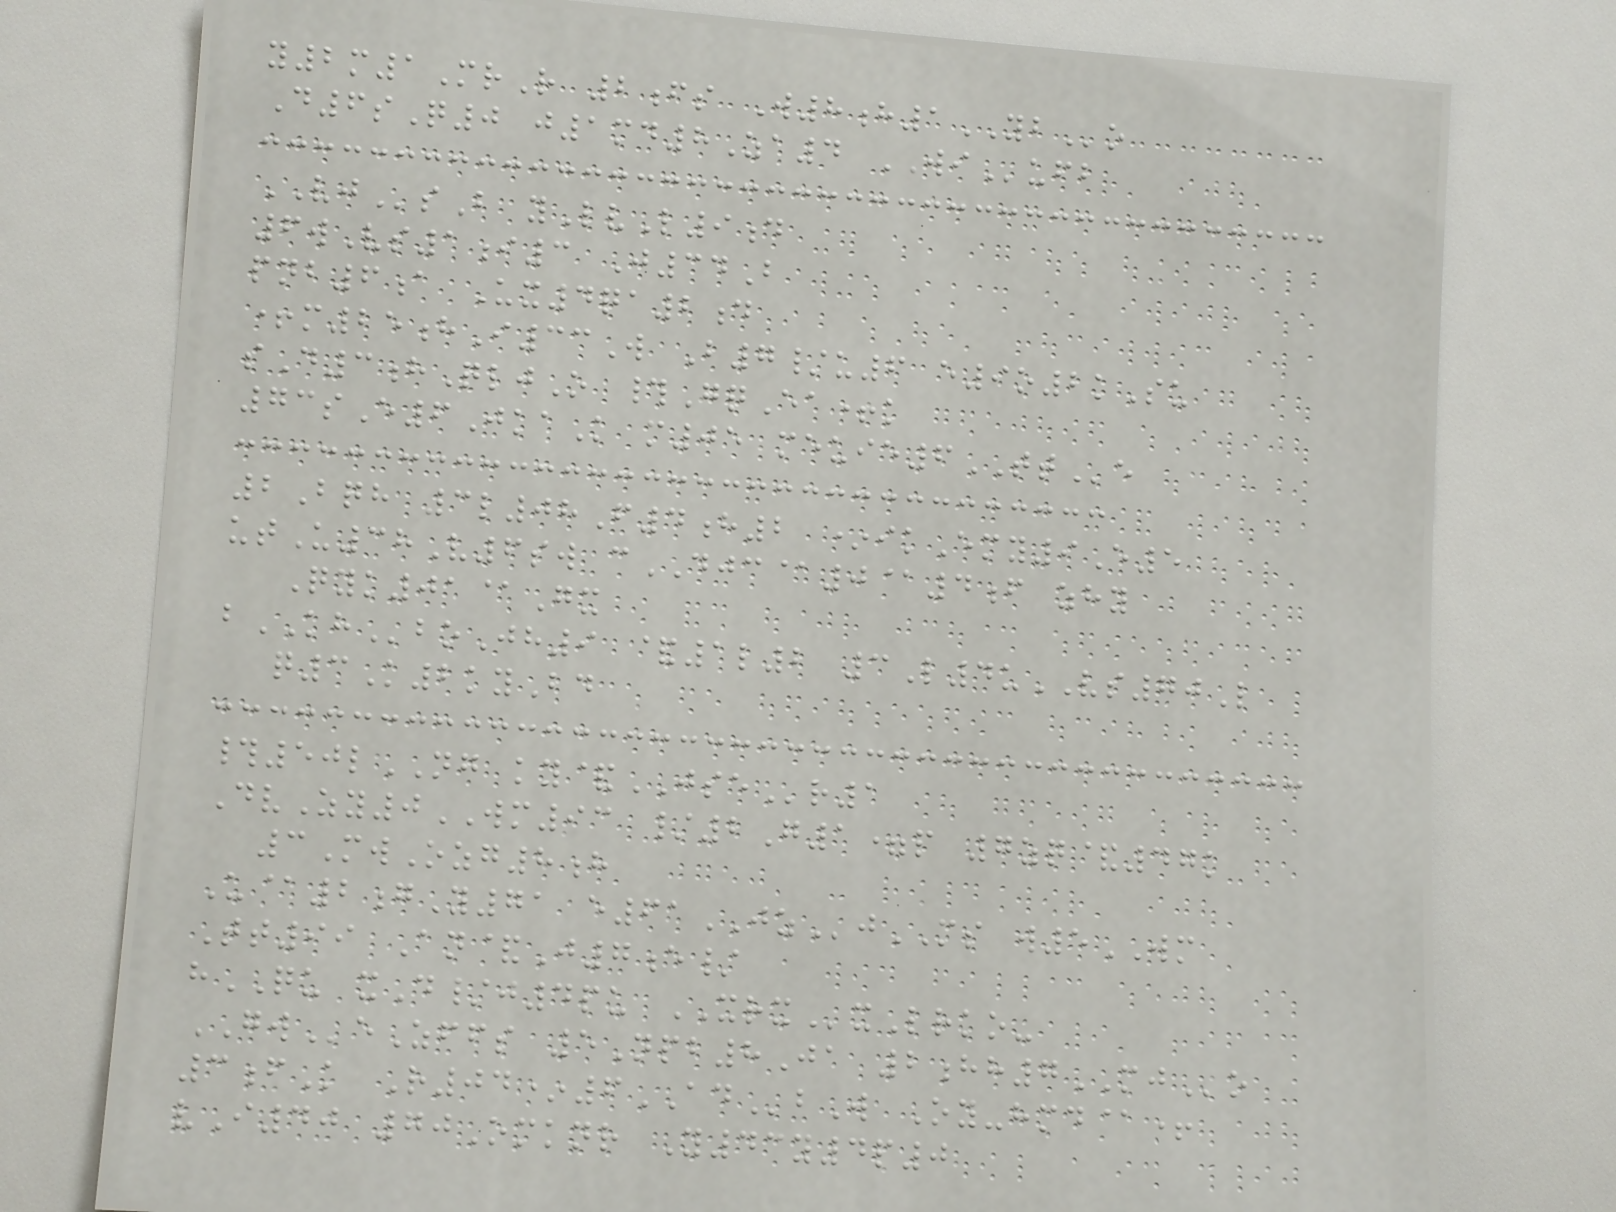y2m1MrR 2fs W8h1YBo
D6sQ0 j1md8Za4 WIufb
VJsB yLvL9d
6wVs1i3 J34B
pnb6a Ux4qa2d
+m25hI33W B7/u6 e9o2kSu
sD3hQljO #GqEa+k
73sE6JkaK m05 meuie6TTe
2Bqh 3l08F4h2 *ikEmy9E5
utU38V6sw cDJC@0@4f zhy
Qyk01@Gx
bKHboJh9 &1l2 3L4uVS70L
q3K2kyBd
#50lNG ky&JSEr1
DvZy0WM93 /2G1=p 7zq&47k
3MwOzg8h
U@2gY71 e61JZjMS w5WM
Tt99 An&J7e/
hQU xD/j4pu XRXxLrko-
GWeZffs 5Npb8Ja 2hh7MJo
3fK R04*6ADbW Oy-hmd@+
vI40 70Omknr Y43y4p0
